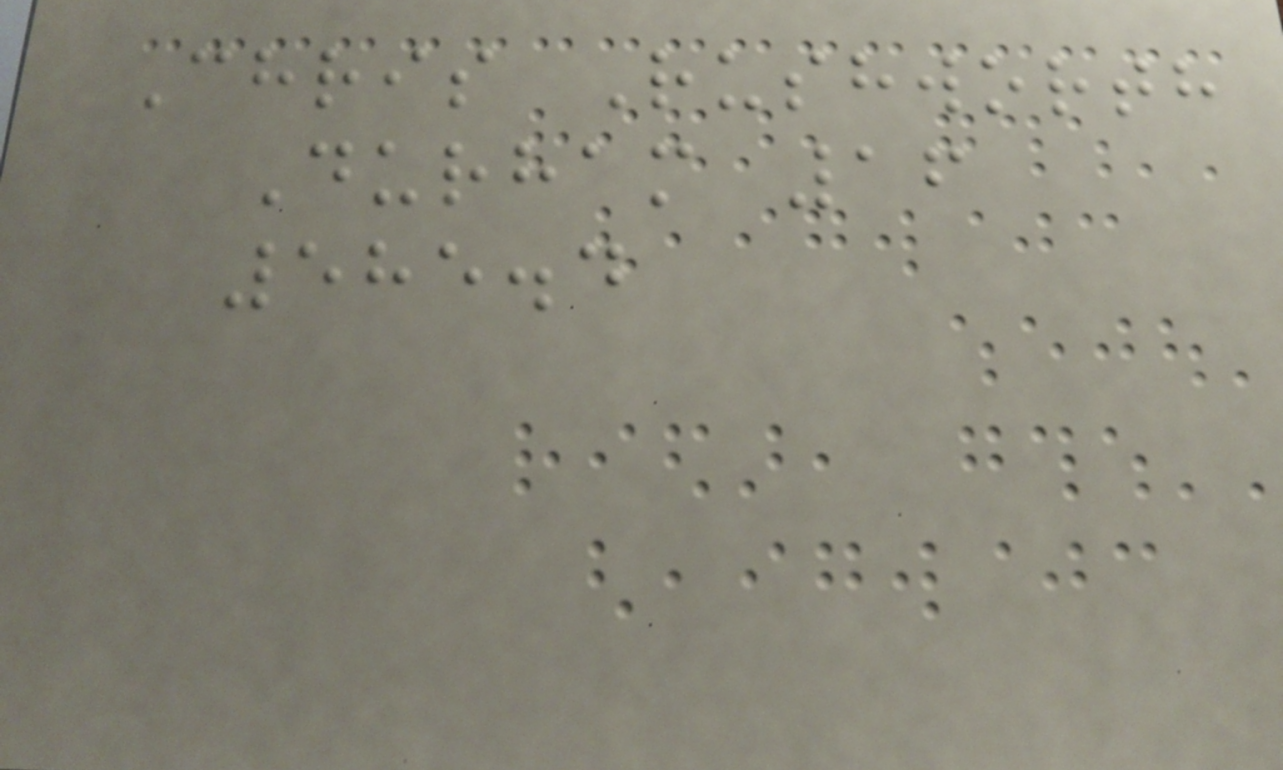Chris Rushworth
Durham 16
585.4
